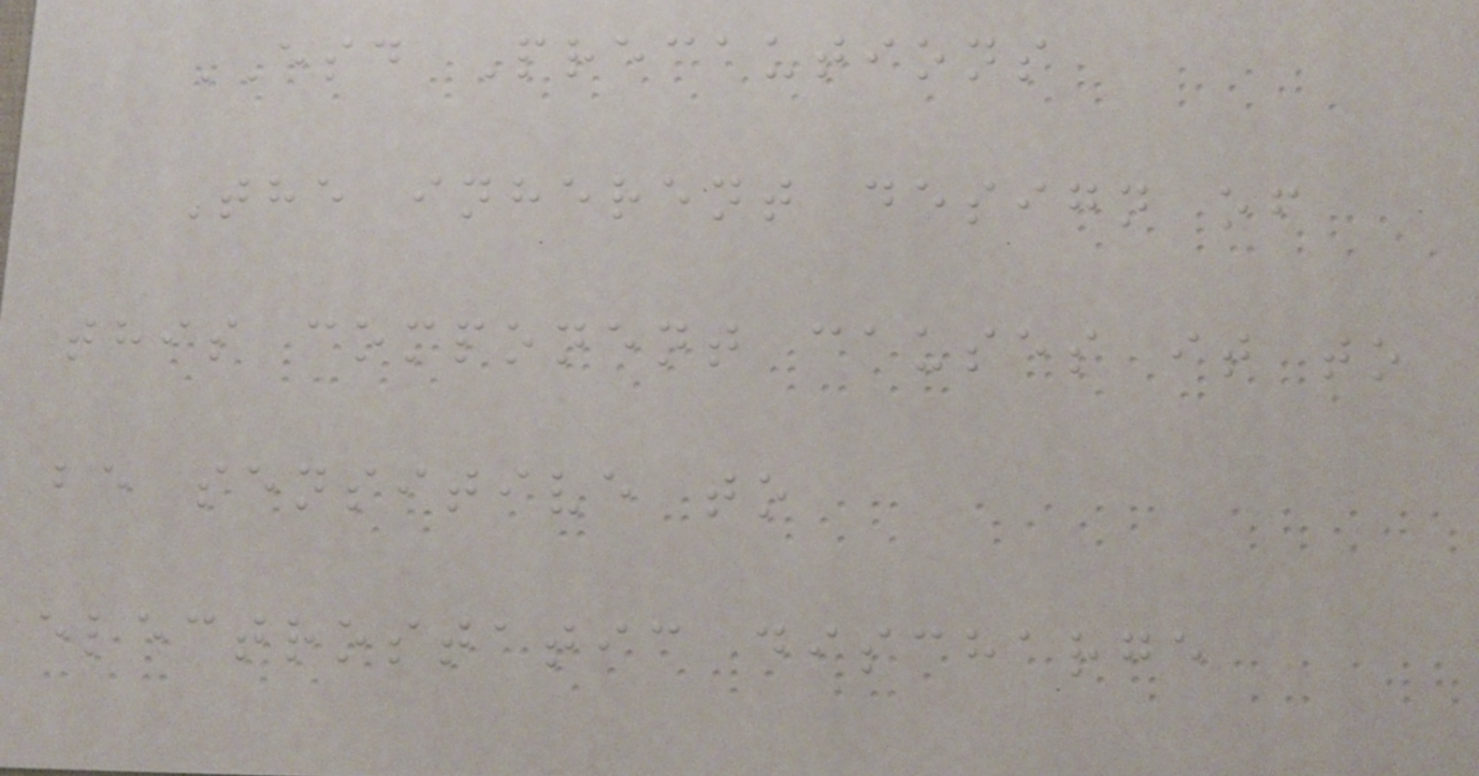ESD Precautions
The inherent design of
this component causes it to
be sensitive to
electrostatic discharge
